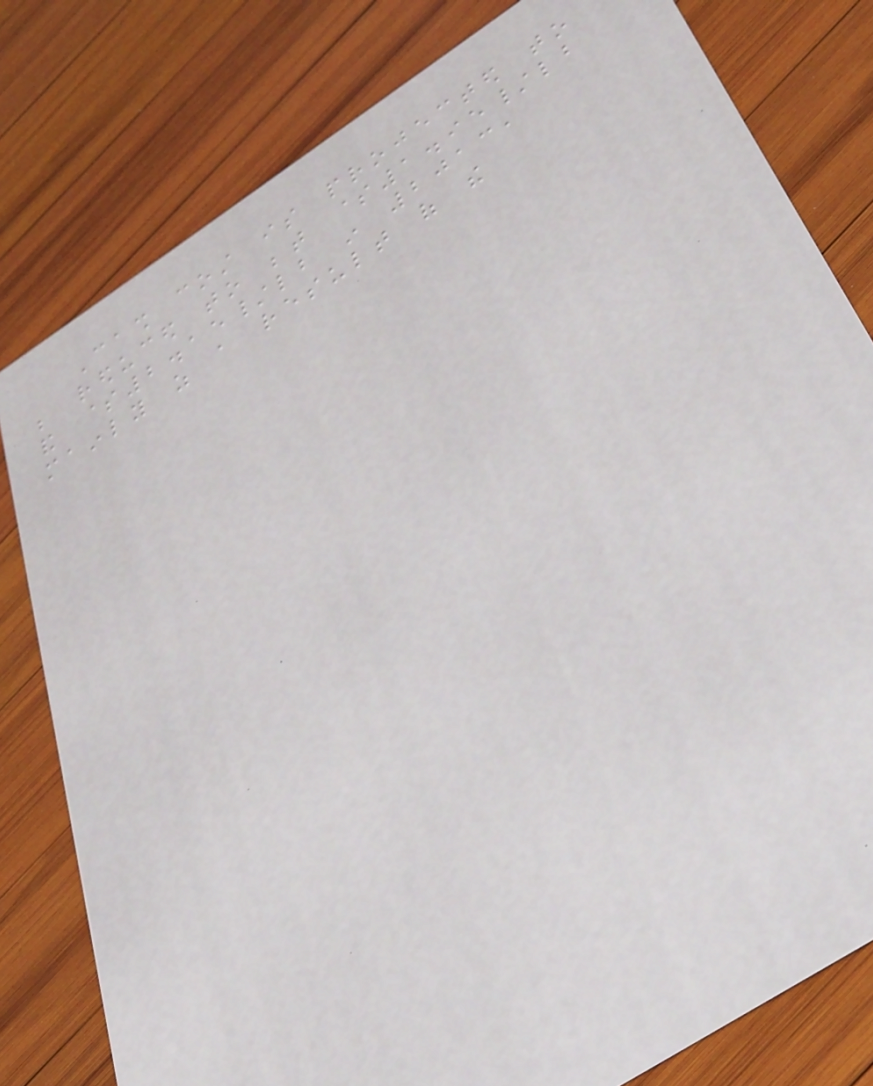Cash cost is projected to
be reduced to between $1.95/lb
and $2.15/lb in 2013,
mainly as a result of the
